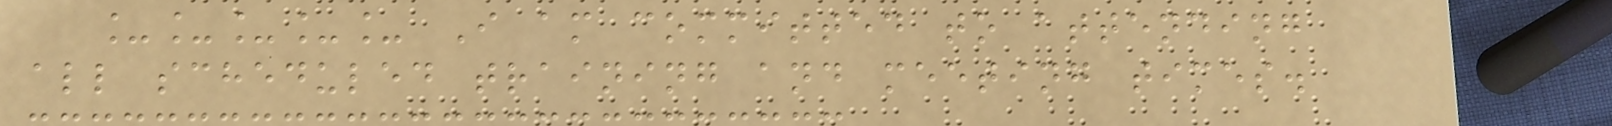_____ I am committed to attending
all scheduled training and meeting times.
